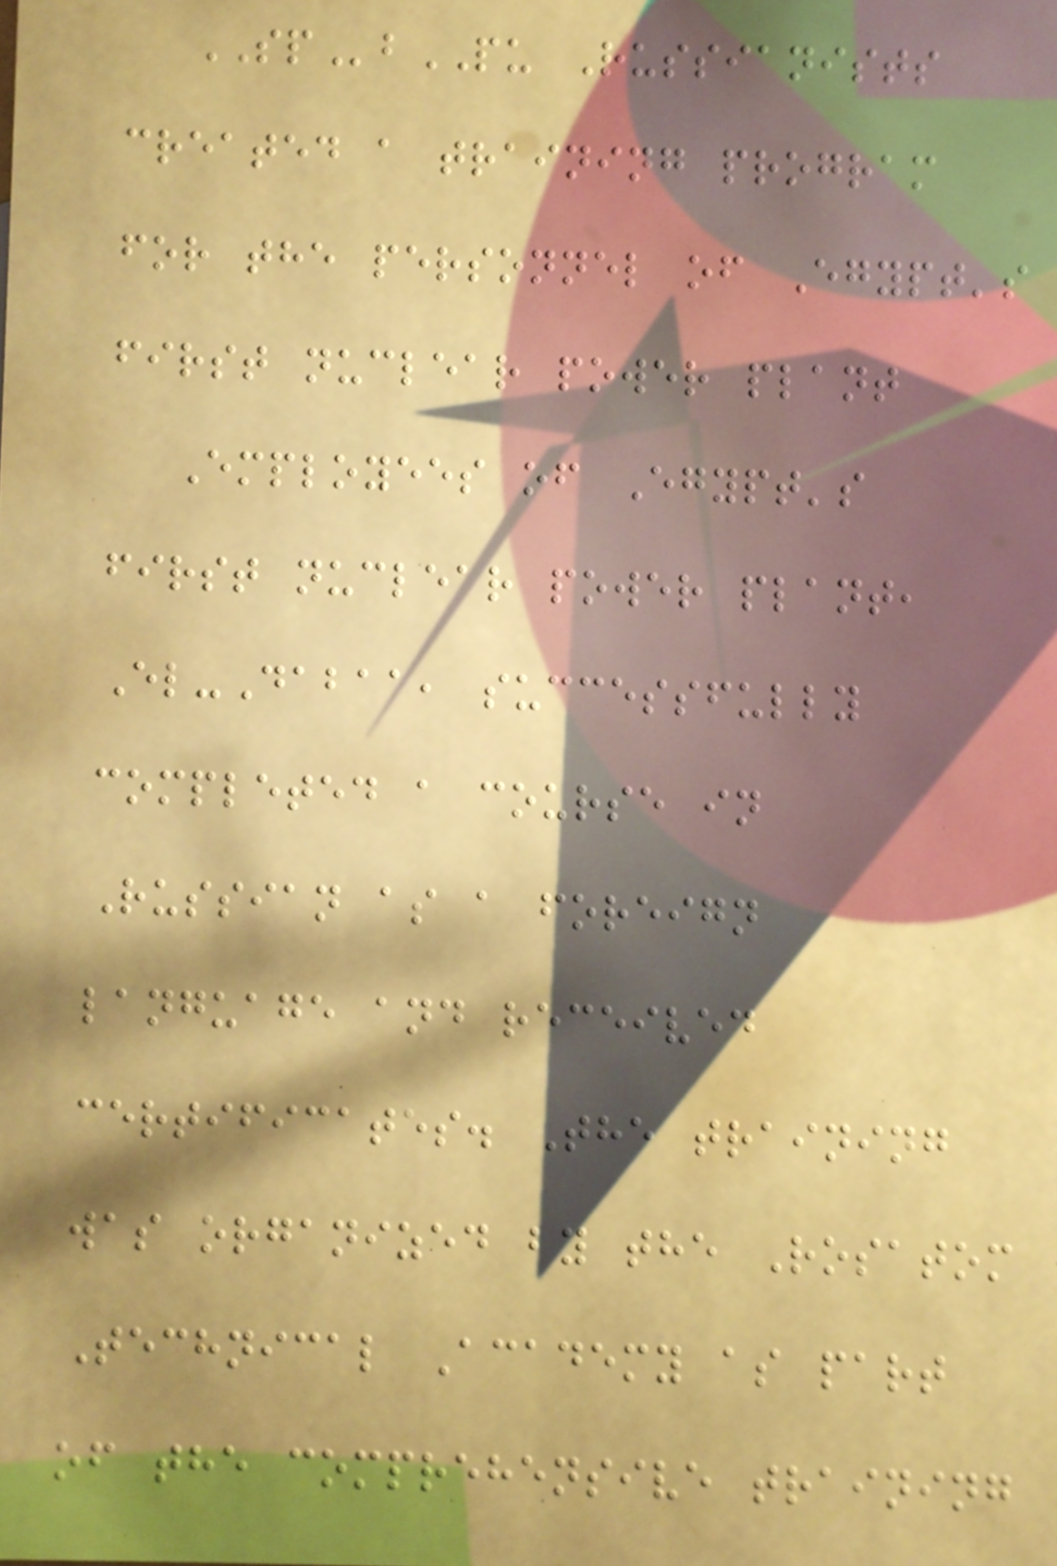SPbPU Russianists
created a training program
for the personnel of Egypt's
first nuclear power plant
Employees of Egypt's
first nuclear power plant,
El-Dabaa, successfully
completed a course in
Russian as a foreign
language and received
certificates. The training
was organized by the Rosatom
Technical Academy as part
of the comprehensive training
